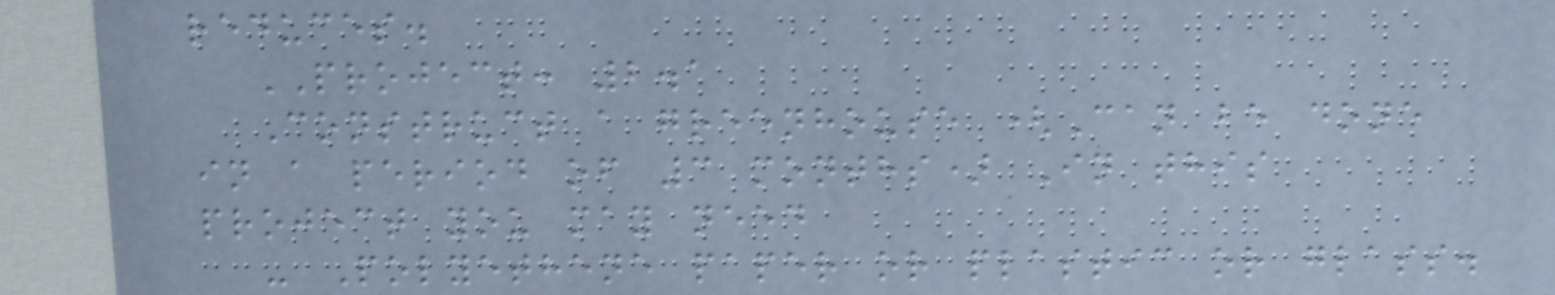reduces.
PROJECT: 2.1
Construct a greenhouse (Can be done
in a period of 3 months) In this
project you may need
- Polyethene paper or plastic or glass.
